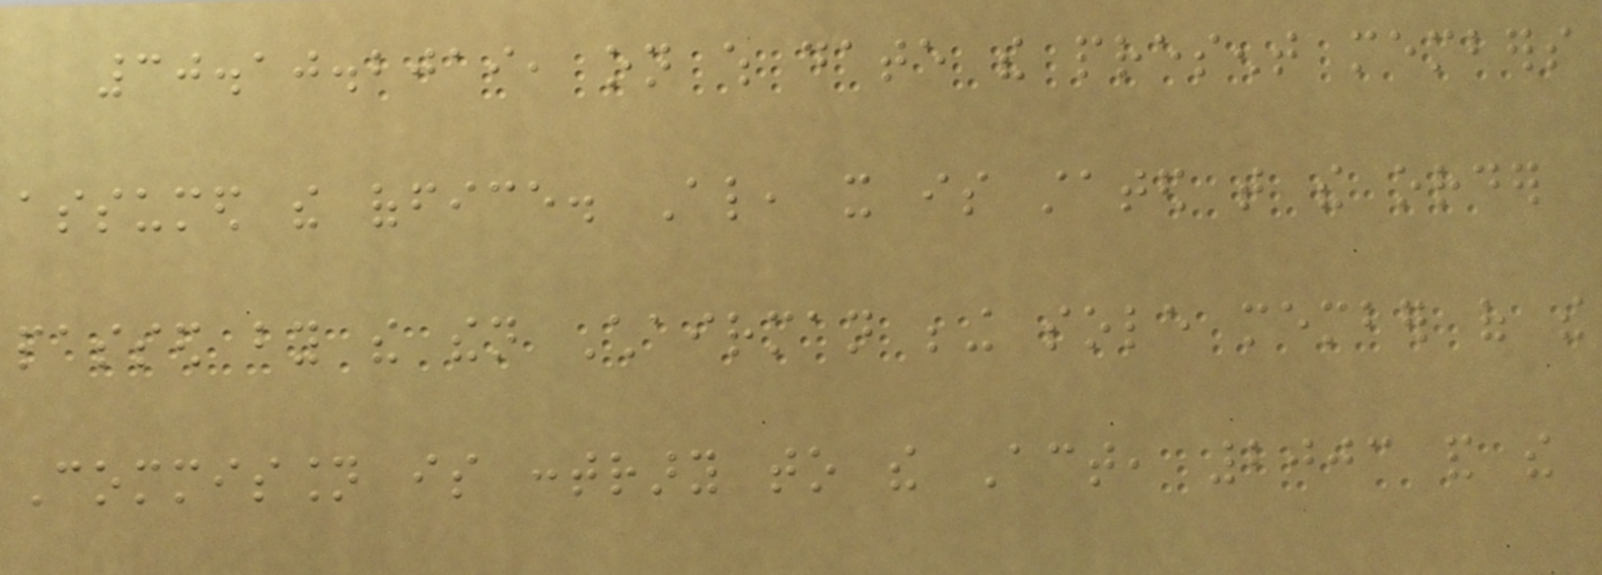30.10.2019, on which date the present members
assumed the office. Also, it is stated that the order
passed by the then Chairman being sole member of the
Commission is contrary to the Act, 2003 and the
